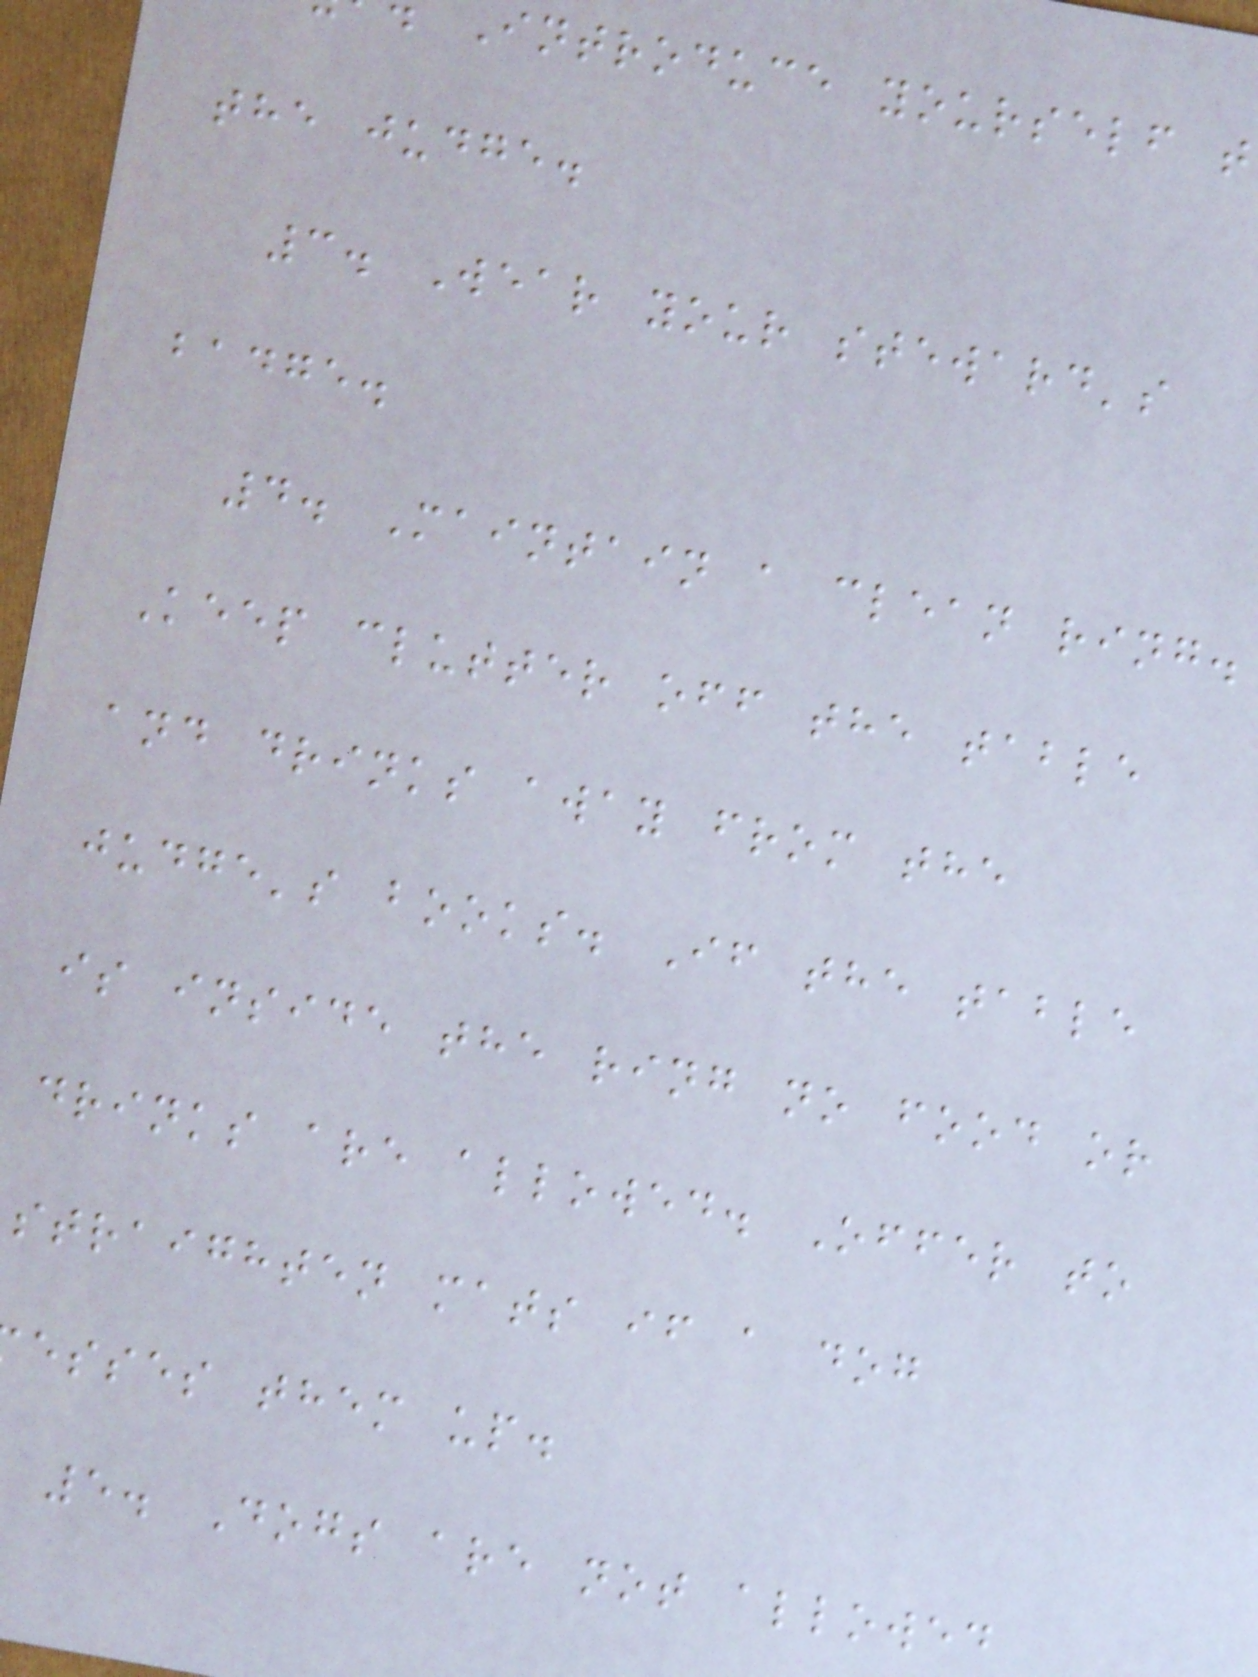Introduce yourself t
the judge.
3. Wear your steward's
badge.
4. Maintain a clean ring.
Keep clutter off the table
and drinks away from the
judge's books. If the table
is inside the ring no food or
drinks are allowed. Offer to
straighten mats if a dog
esses them up.
5. Dogs are not allowed
